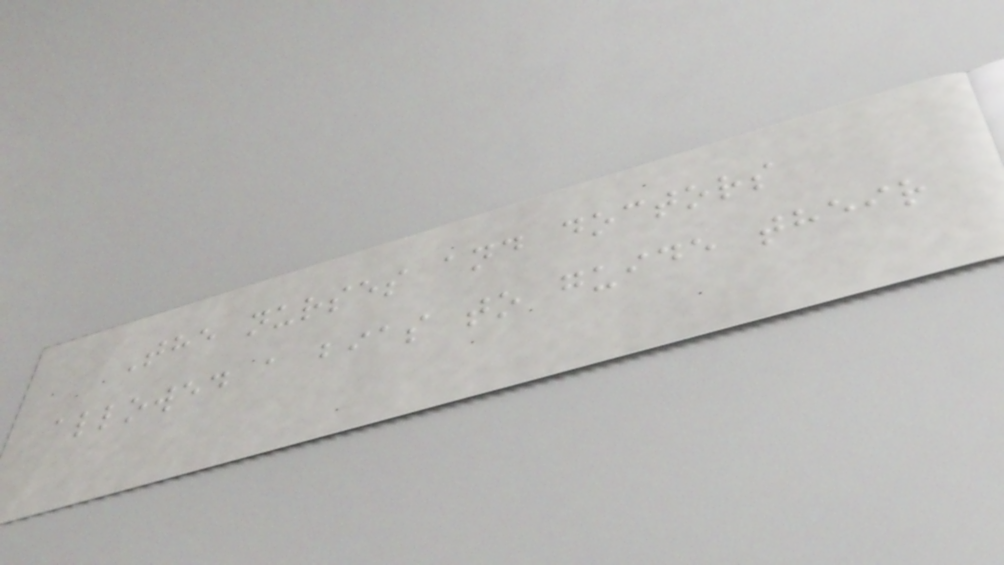The nurses and doctors
allowed a bias to guide their
